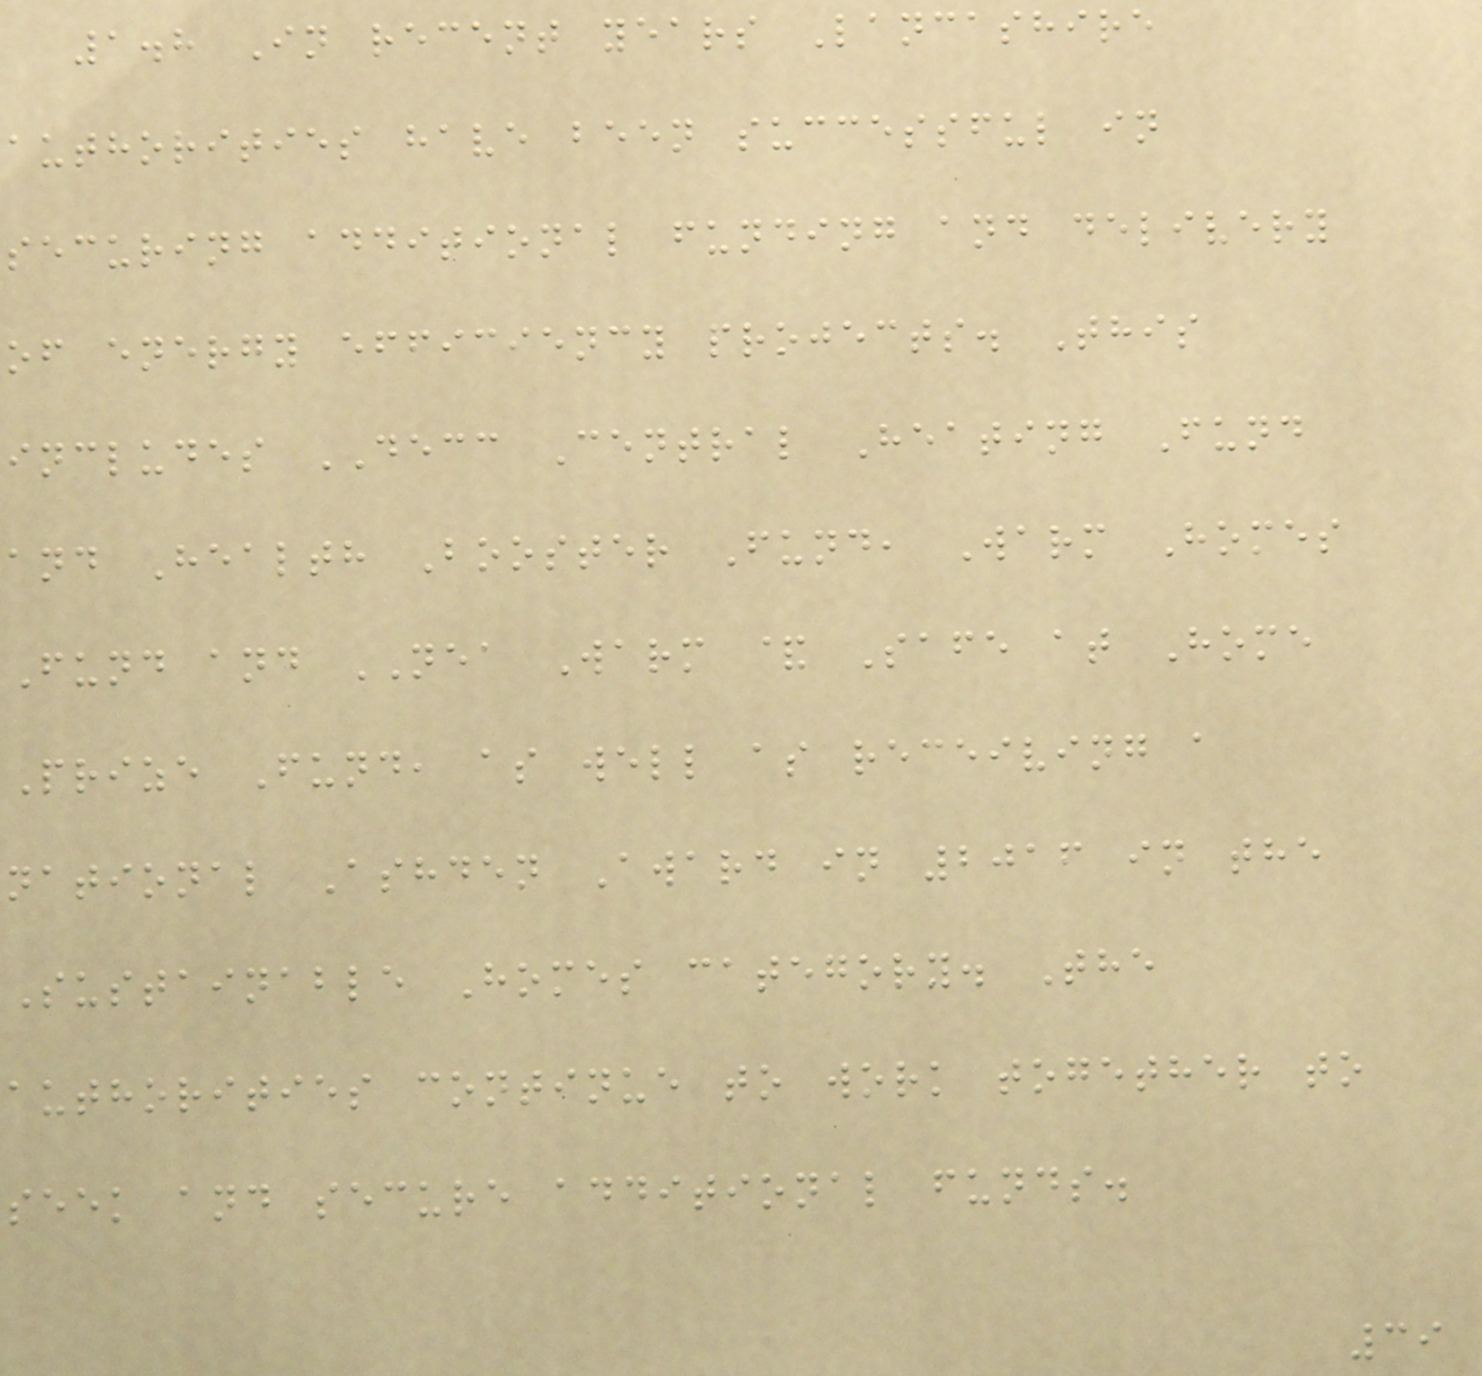1.8 In recent years Lancashire
authorities have been successful in
securing additional funding and delivery
of energy efficiency projects. This
includes DECC Central Heating Fund
and Health Booster Fund, Warm Homes
Fund and NEA Warm & Safe at Home
Prize Fund, as well as receiving a
national Ashden Award in 2016 in the
Sustainable Homes category. The
authorities continue to work together to
seek and secure additional funds.
39
